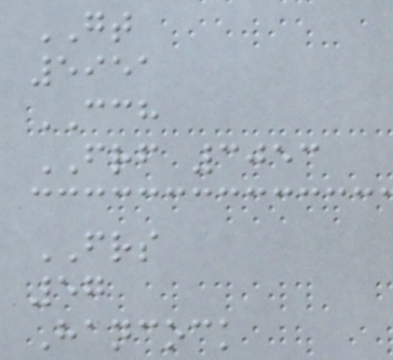GT
5951
CCH
FRF 3053
FRS
57
Hancock
